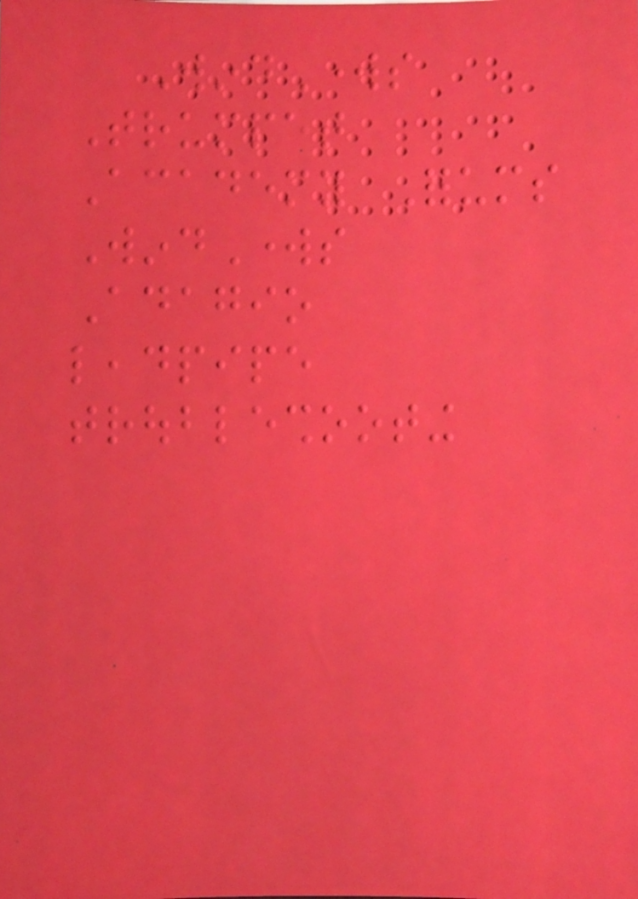WindWorks
Trumpet
Academy Forums
WindWorks
Adagio
leadpipe
troubleshooting
